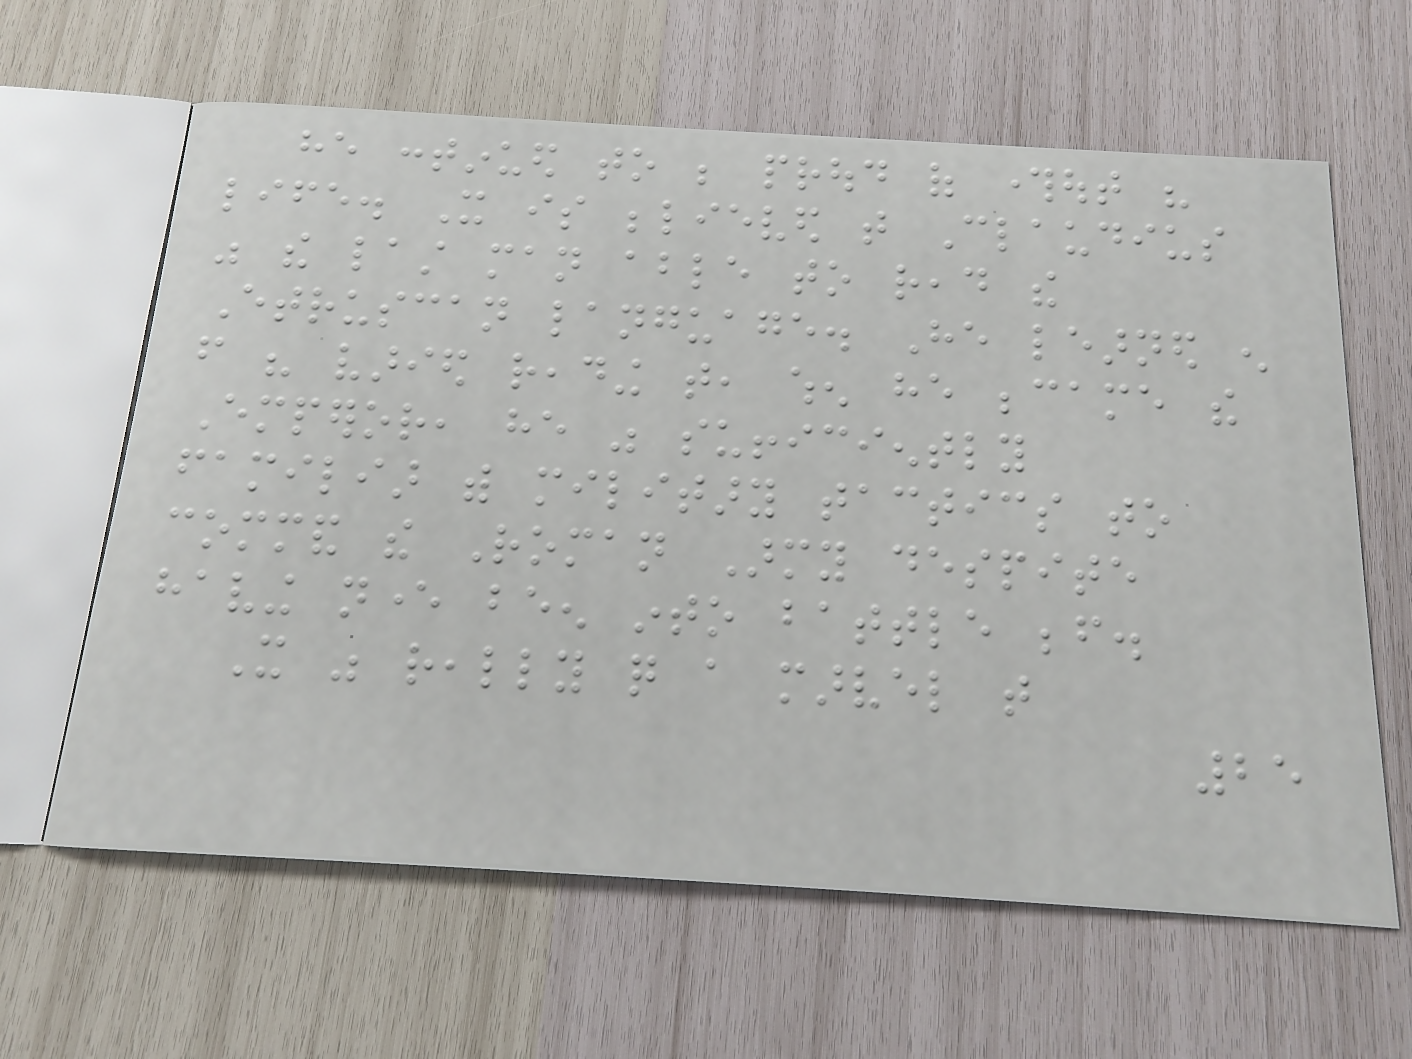he continued to be proud of throughout his
life. It is believed that Claudius
was the last man able to read the
Etruscan language. He learned enough
from his varied reading that, when he became the
Emperor, he was sufficiently
familiar with military tactics to
command the Roman Army despite
having never been into battle before.
It was really quite a marvel that
25
